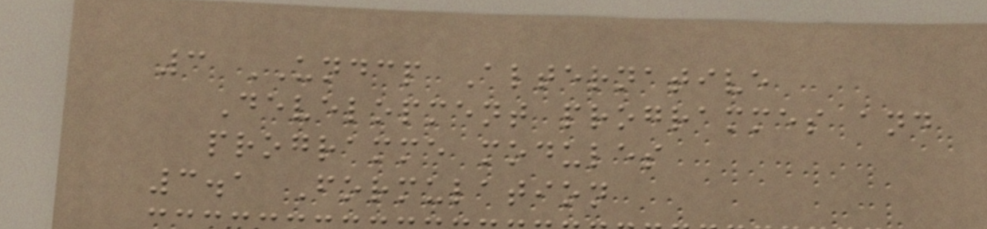3 UNDCP Alternative
Development programmes and
programme modules
3.1 Formulation
